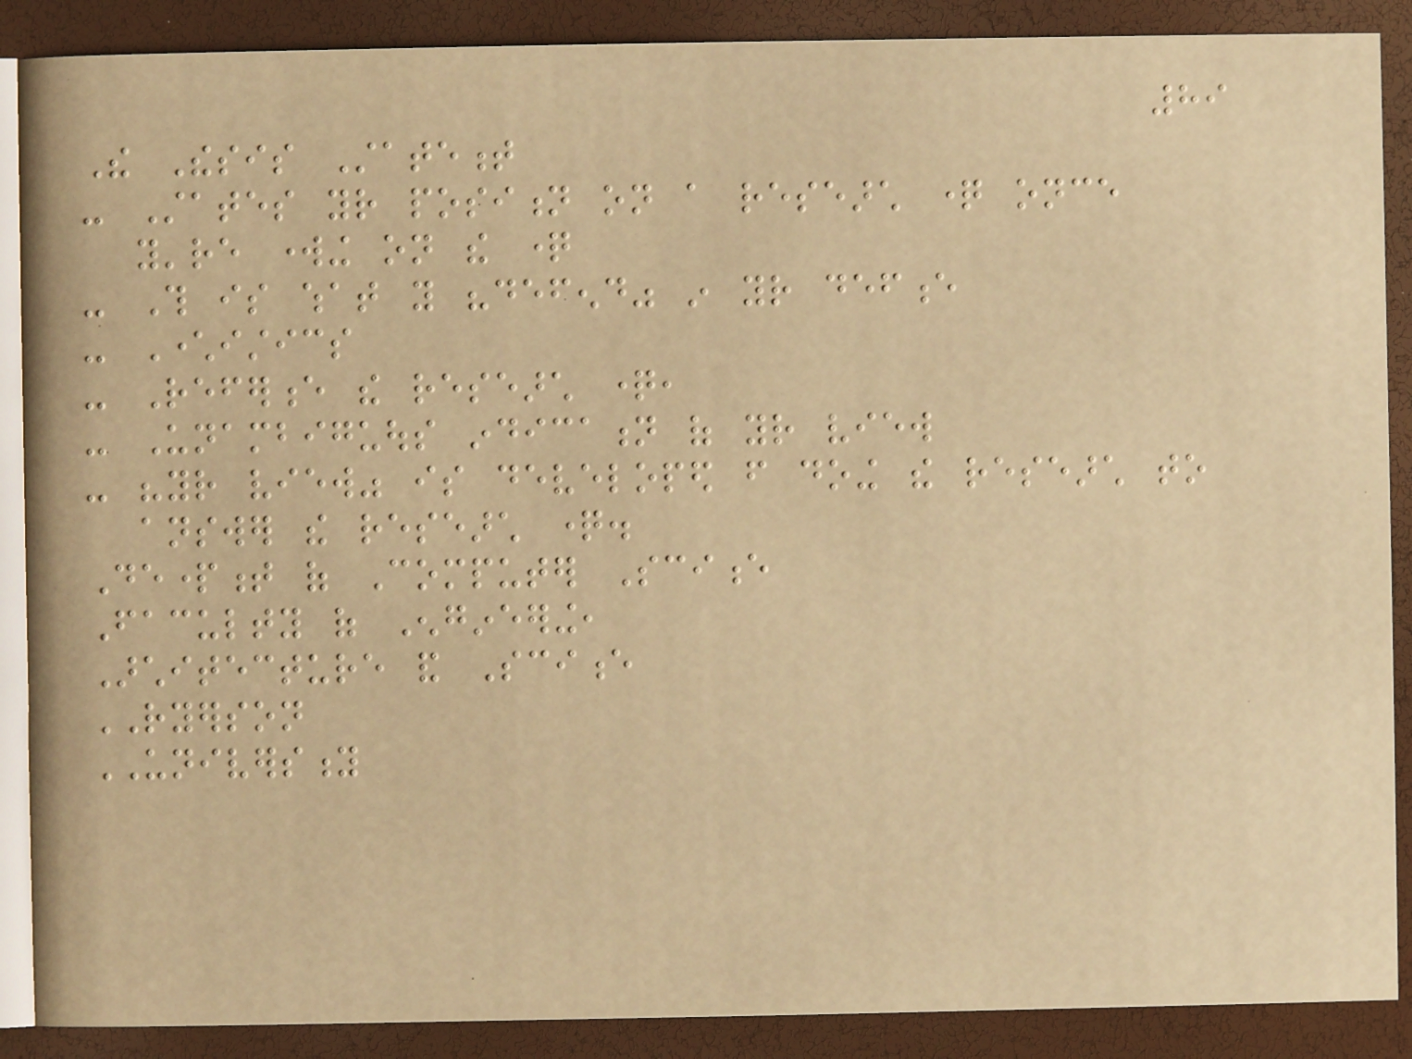89
The Thesis Statement
- States your position on a research question once
you're working on the question
- This is what you "defend" in your defence
- Characteristics
- Reference the research question,
- Unambiguous indication of your view
- "your view" is developed from doing the research to
answer the research question.
Department of Computer Science
Faculty of Engineering,
Architecture and Science
RYERSON
UNIVERSITY
